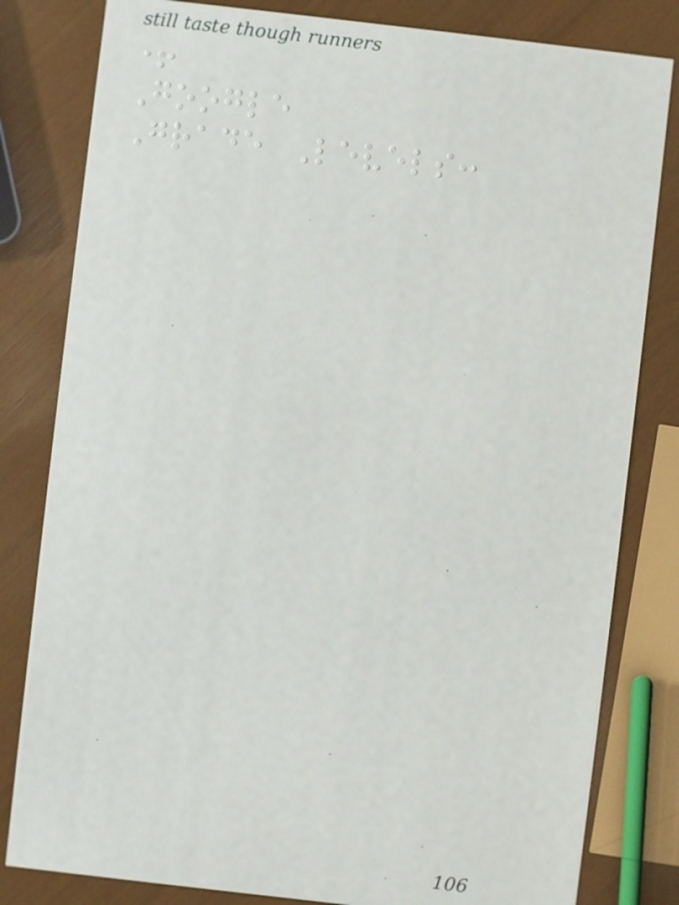+
Google
Grade Levels:
